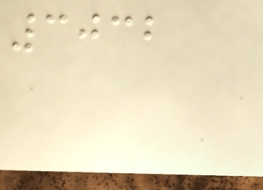3032
